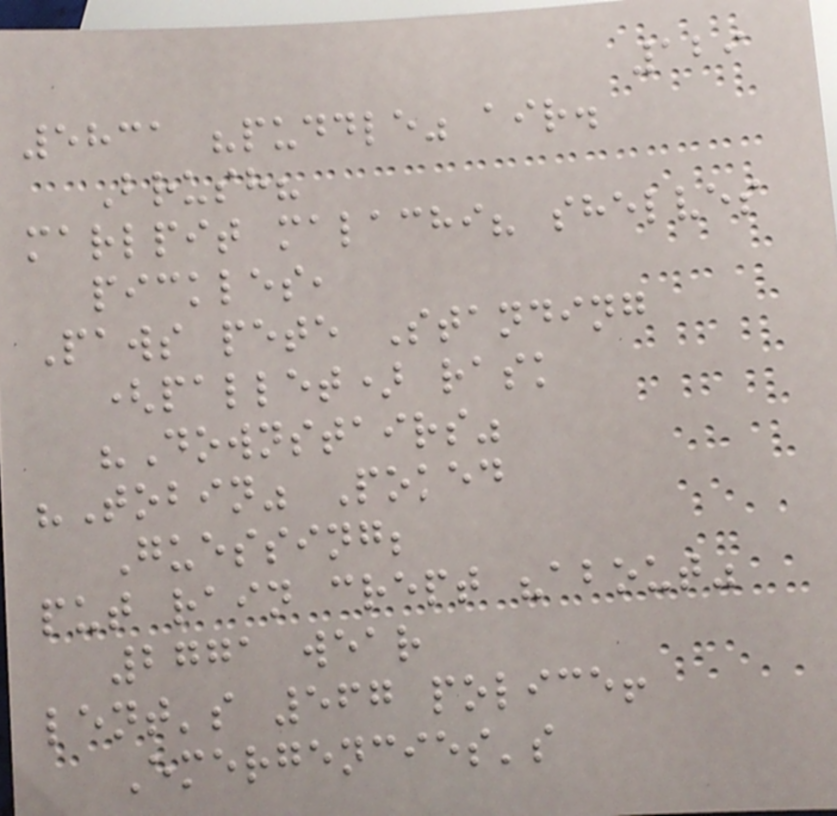129
5831 "puddle" air.
Brush?
marlpit malachi? shelves
pickles,
Paws pete Standing
(pallet) rask
"Downstairs"
"Tobin" Poked
Guessing;
put rain crept "about"
2771 wear
lent's 567 police!
Emergencies's
